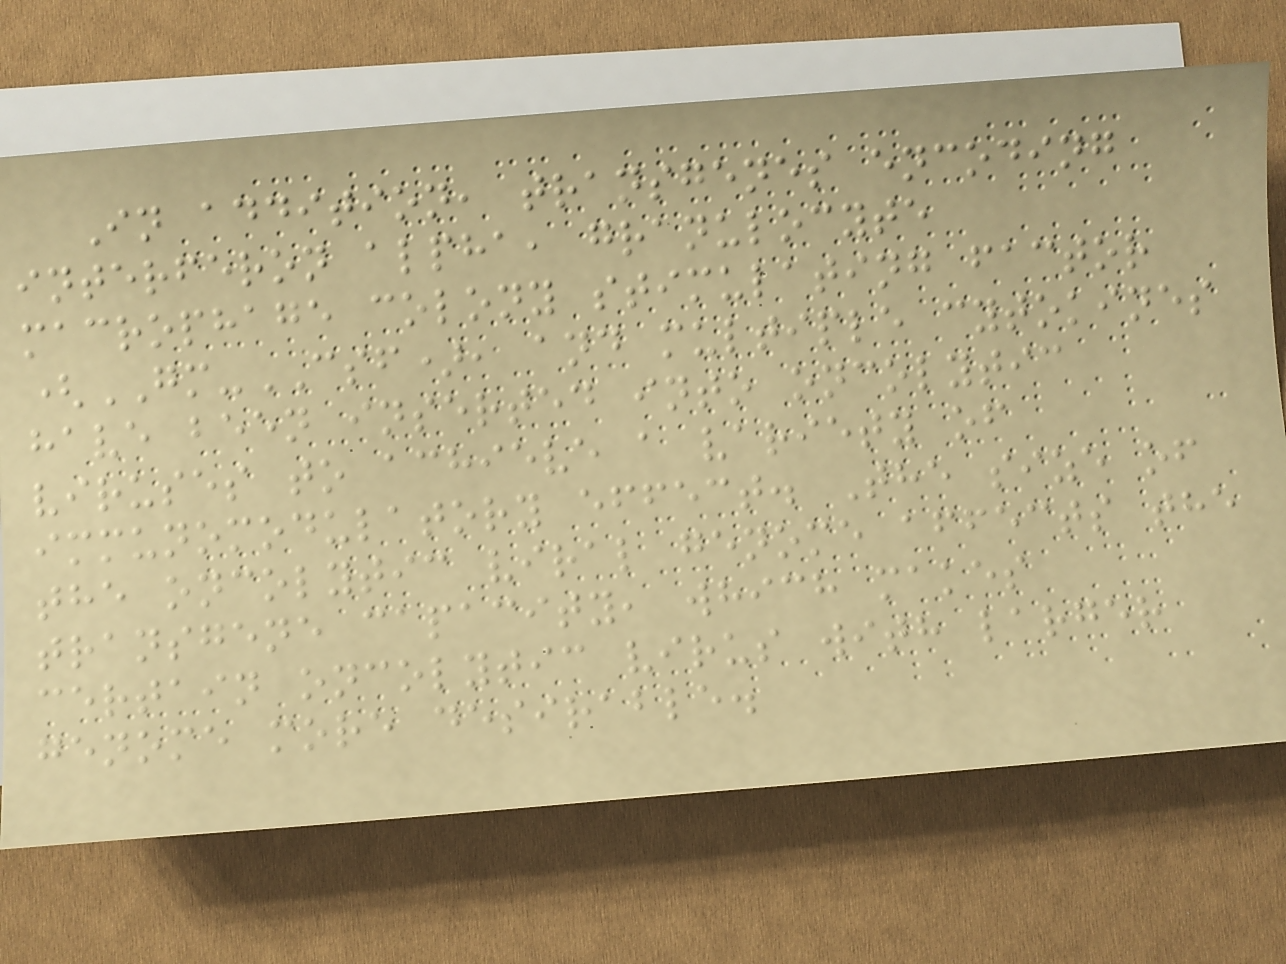In addition, transgenes encoding
interferon alpha, granulocyte
macrophage colony stimulating factor
(GM-CSF), and multiple cytokines
have been inserted into oncolytic
viruses to achieve a variety of
immunomodulatory effect. The size of
the oncolytic viral genome affects the
transgene capacity, which makes
certain oncolytic virus with larger
genome more desirable.
